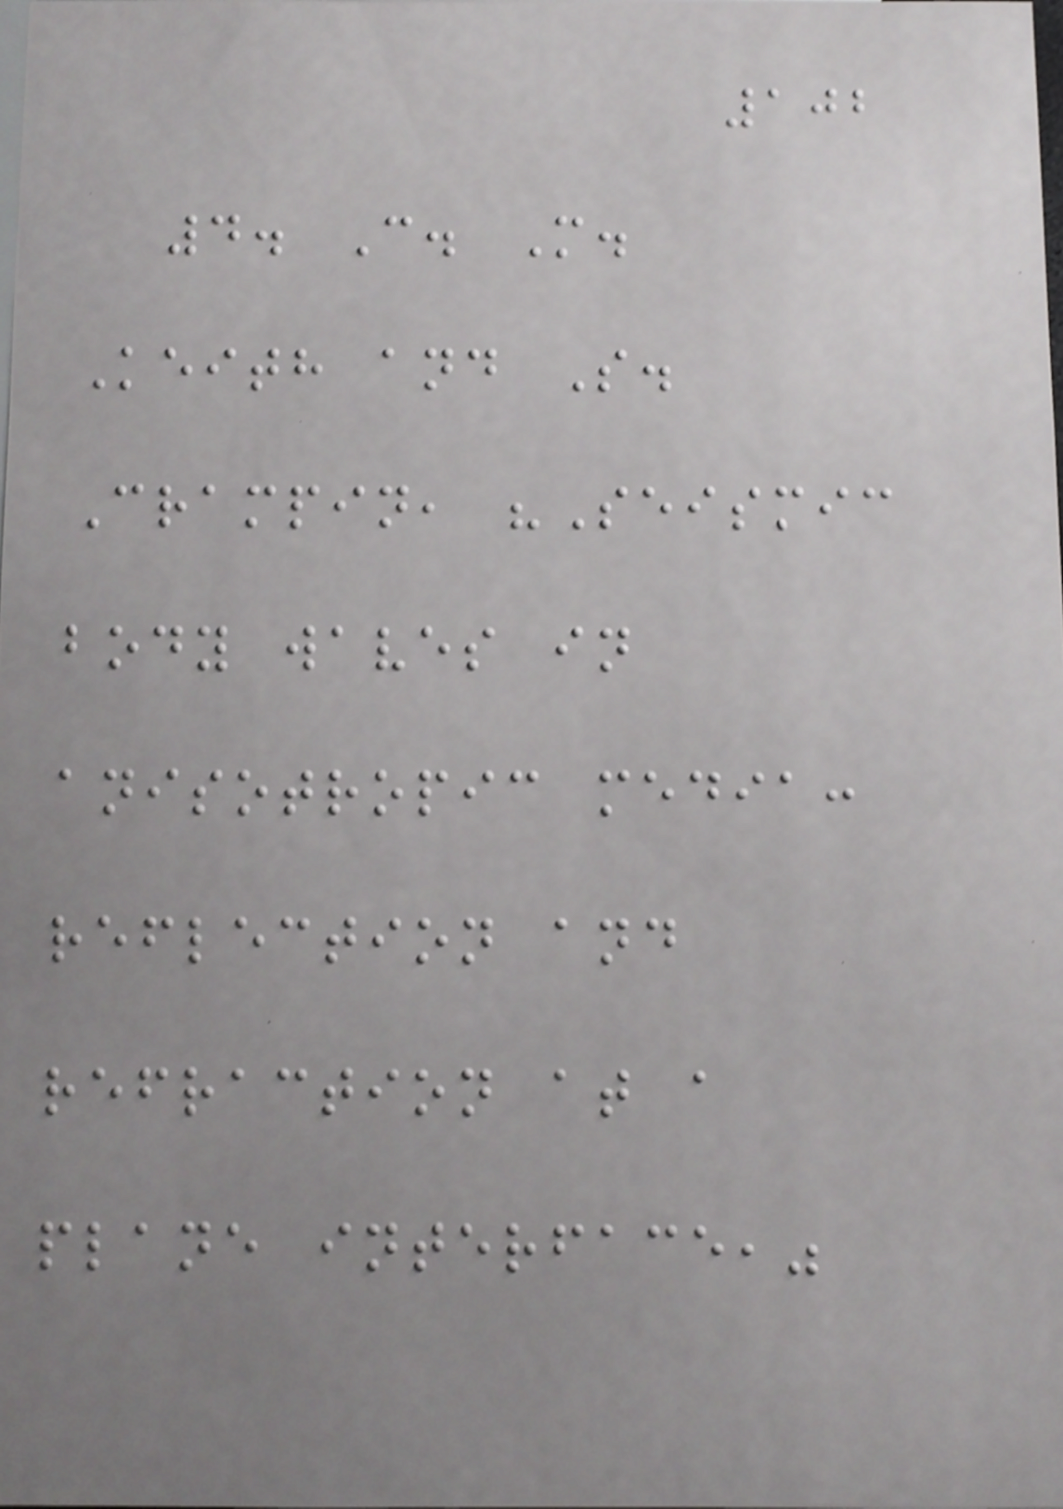102
4. C. M.
Keith and S.
Crampin, "Seismic
body waves in
anisotropic media:
reflection and
refraction at a
plane interface,"
